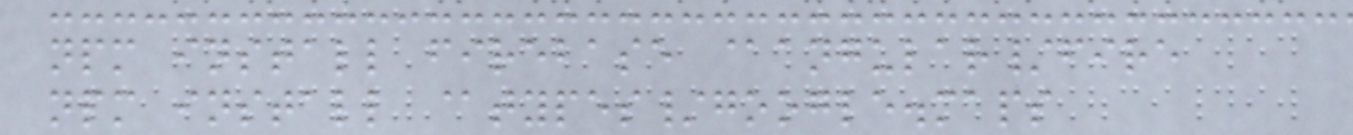npm install firebase @angular/fire
npm install @types/google.maps
